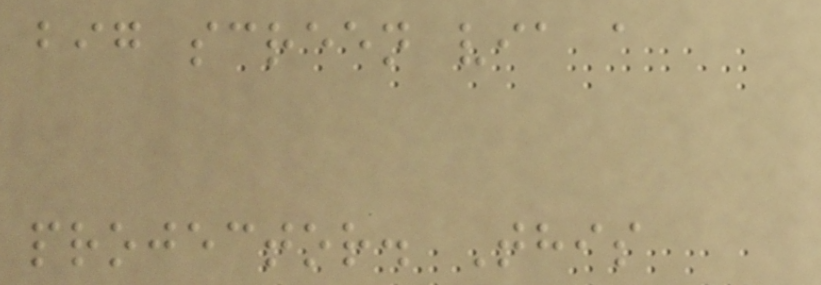big screen via a
projector. This
